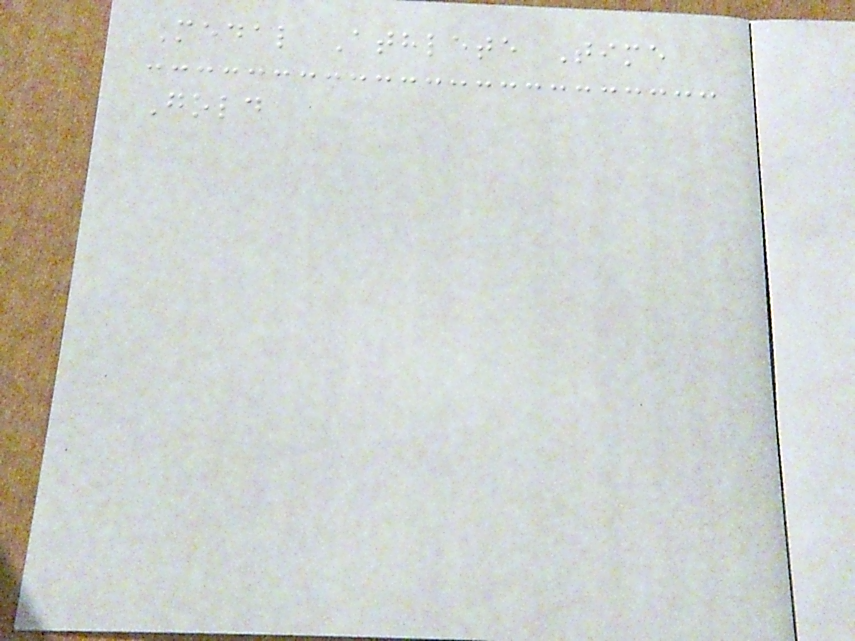Medal Athlete Time
Gold
